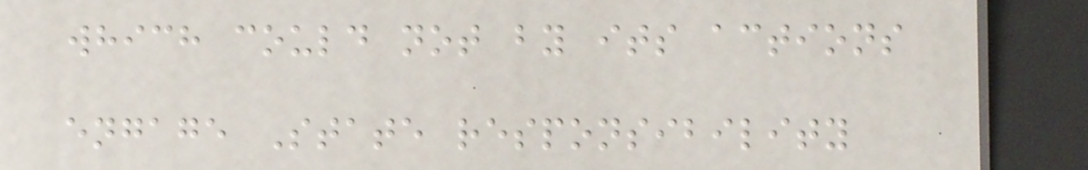which could not by its actions
engage State responsibility
